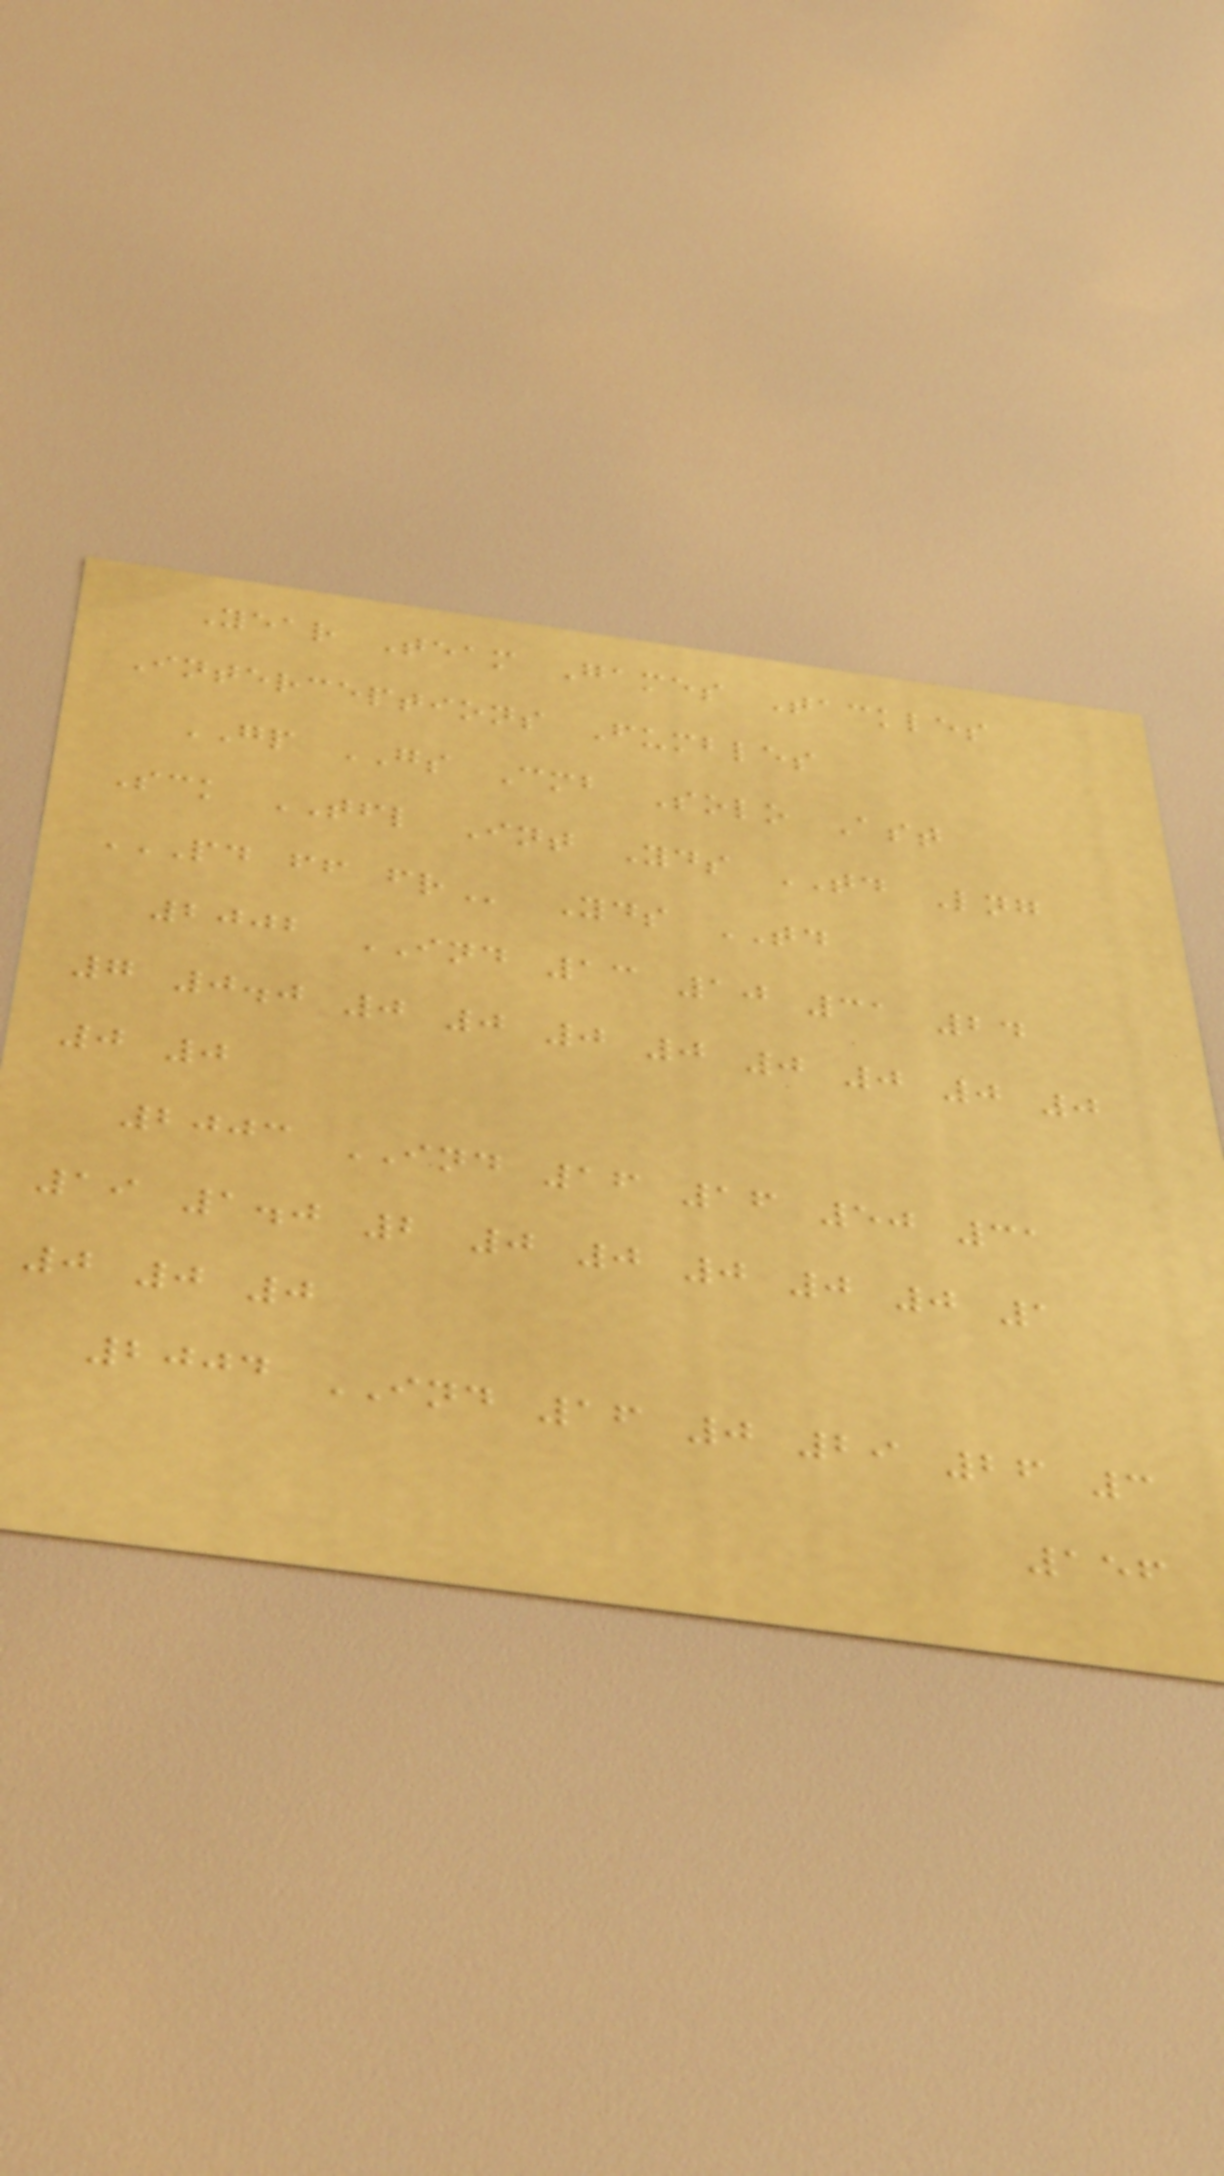Year Team Games Tackles
Interceptions Fumbles
GP GS Cmb Solo Ast
Sck TFL Int Yds TD Lng
PD FF FR Yds TD
2002 IND 13 10 31 24
7 0.0 0 0 0 0 0 0 0 0
0 0
2003 IND 16 16 50 31
19 1.0 2 0 0 0 0 0 1
0 0 0
2004 IND 16 0 29 26 3
156
